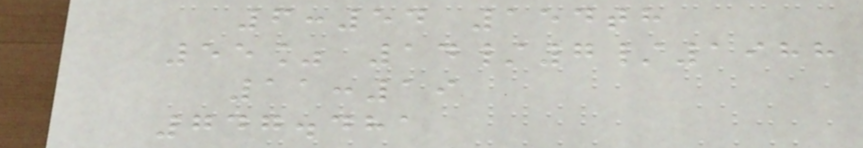6:54 154th
55% 14/7/1988
11:19
747.481
